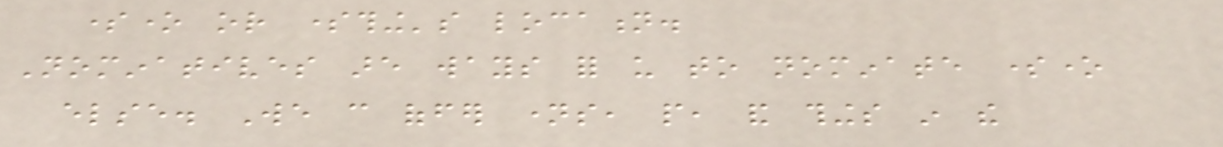someone or something's location.
Nominatives are ways for us to nominate someone
else. We can offer names, people, and things in the
